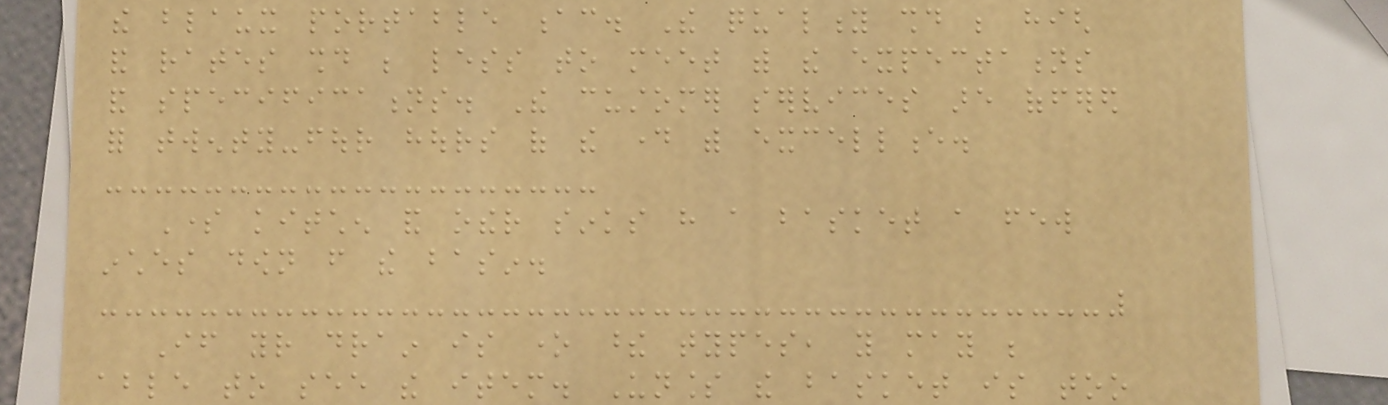the blaux portable ac. The quality should be high
and rates should be less to meet with the expectations
and specifications. The customer services are offered
for twenty-four hours of the day with excellence.
Some kitchen and other sinks have a basket a few
inches down from the basin.
If your drain is one these types, you may be
able to see the item. Unless the basket is too
